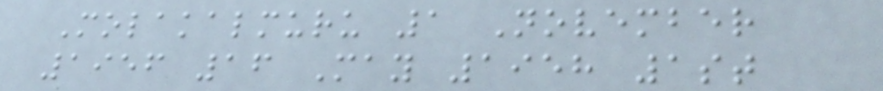Molakalmuru 1 November
1956 16 May 1958 1st
